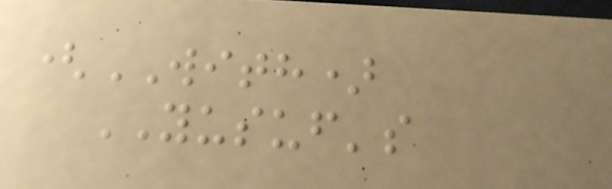(WITH)
YUSUF's
